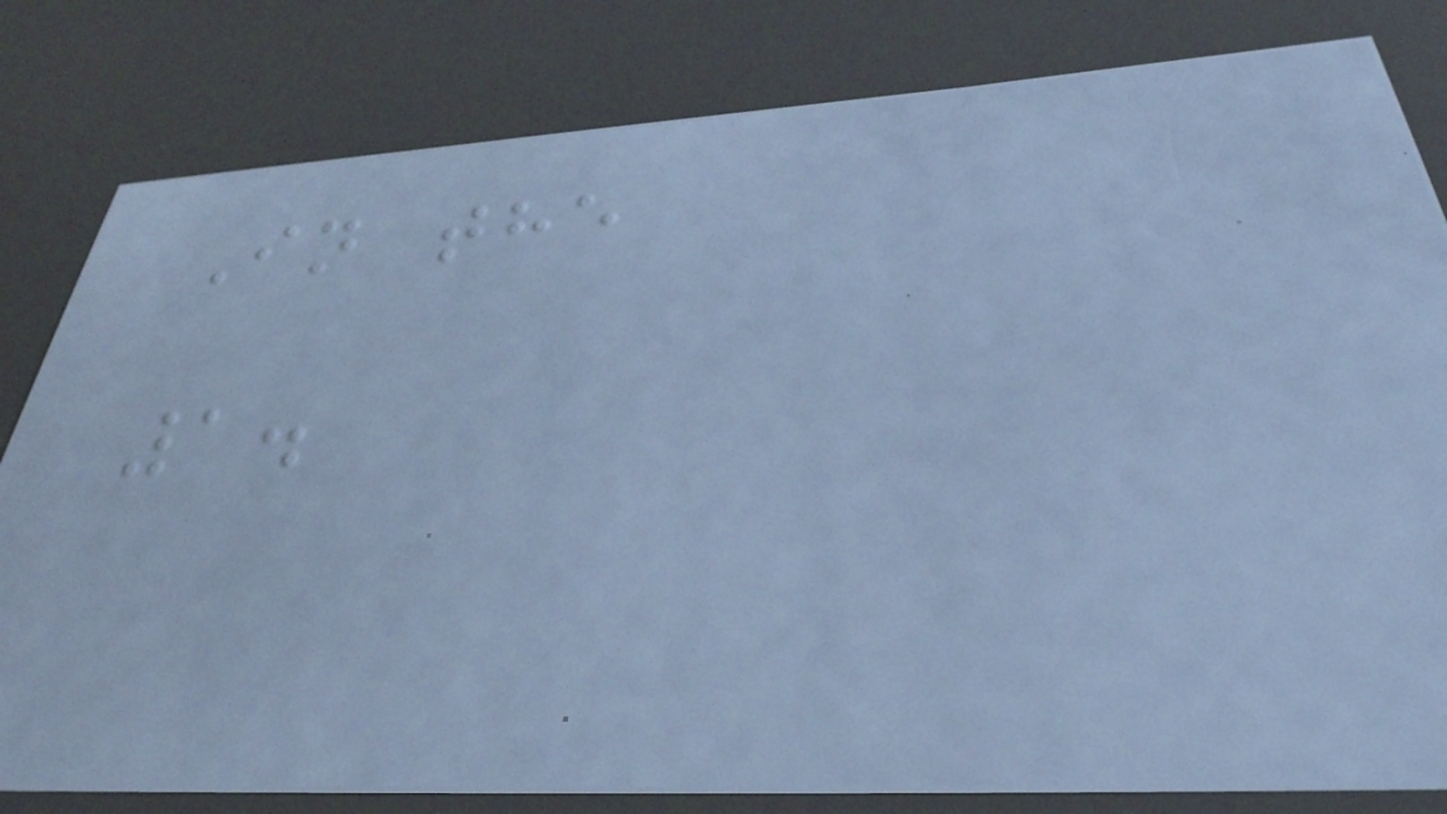In the
1.
